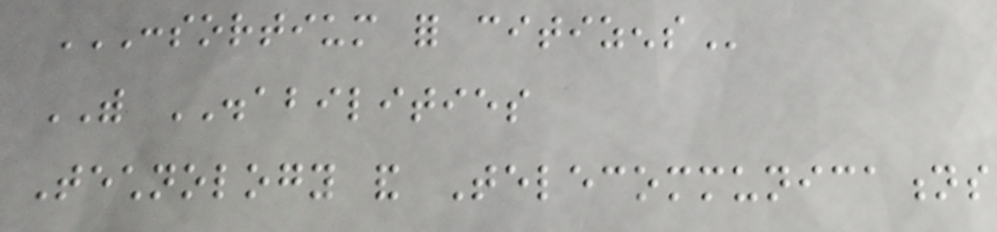CONSORTIUM FOR CITIZENS
WITH DISABILITIES
Technology and Telecommunications
